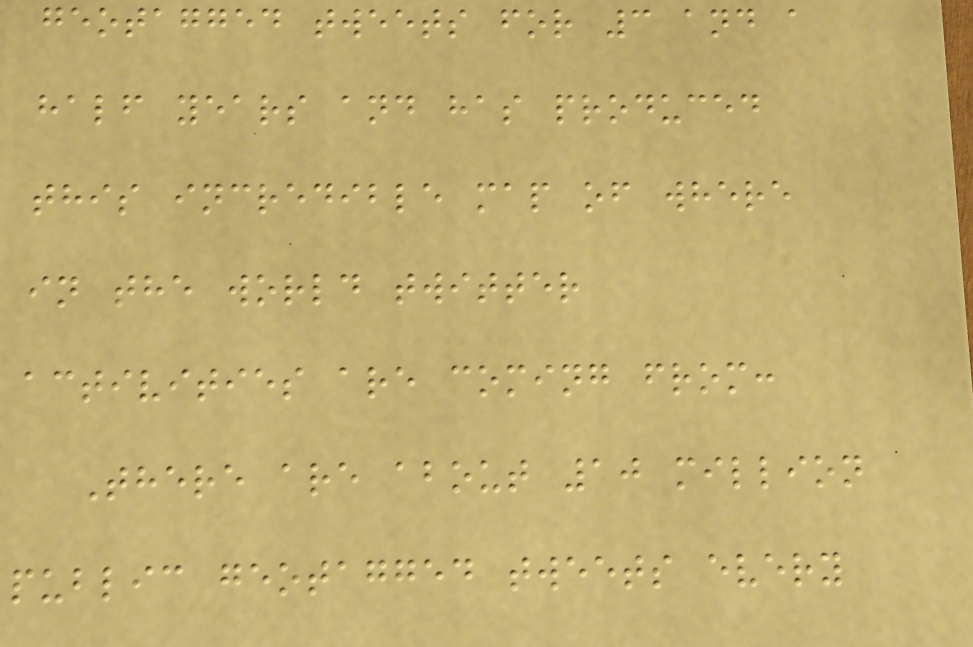geotagged tweets for 3 and a
half years and has produced
this incredible map of where
in the world twitter
activities are coming from:
There are about 10 million
public geotagged tweets every
